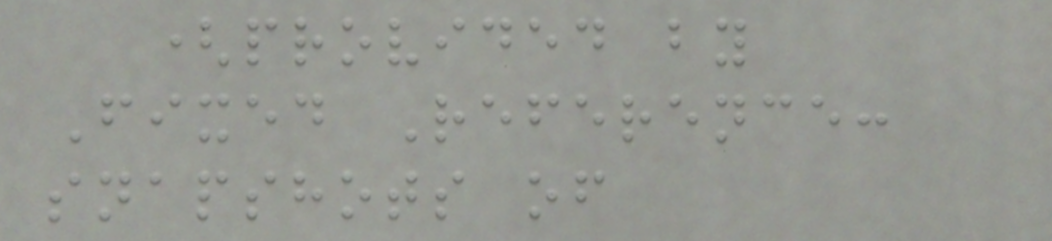(provided by
Fixed Reference:
snapshots of
